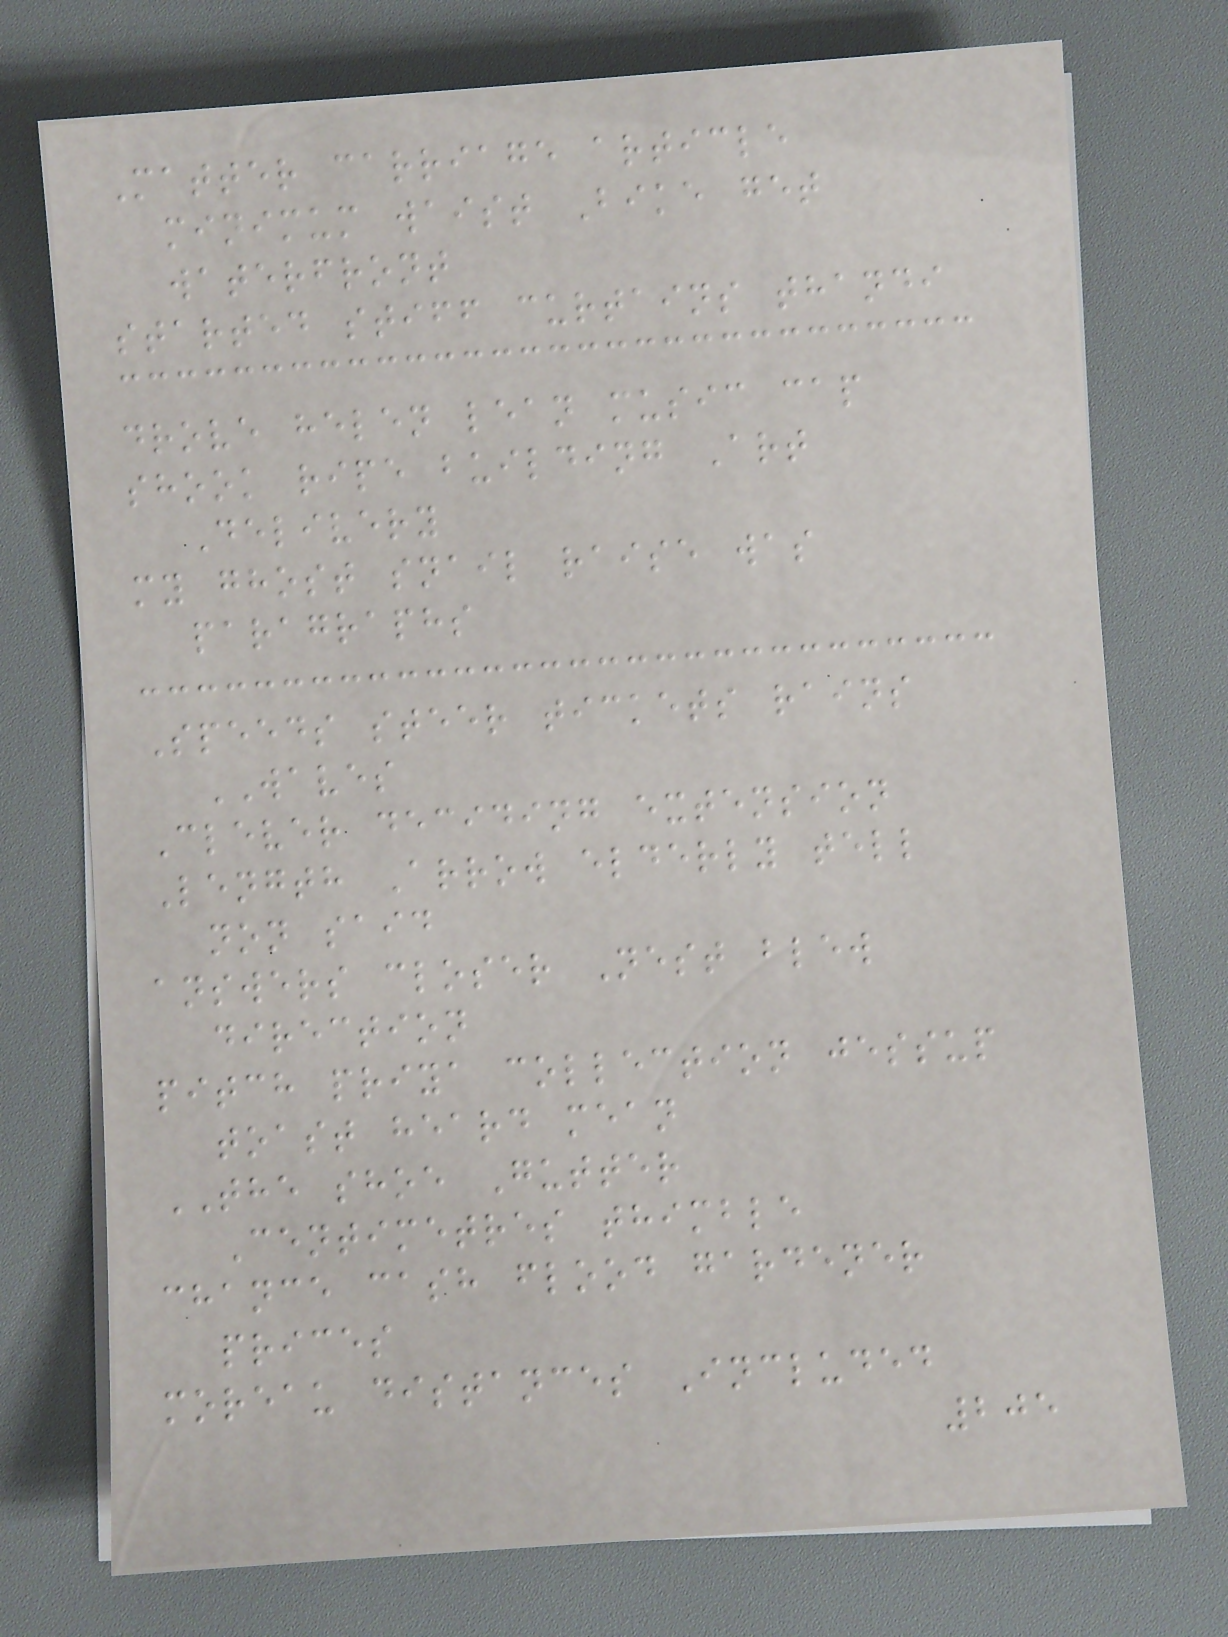Matter carriage article
minimum waist Bike get
waterfront
started stiff curtains thandi
drove helen lean music cap
shook ripe building Art
Delivery
my ghost snail raise was
paragraphs
Speeds steer tickets rains
WAVES
Clever deciding extension
Length Arrow elderly tell
non said
answers closer Nest blew
direction
pitch priya collection jessup
toast heard mean
THE shoe Gutter
Centimetres thimble
chance cash flood gardener
prices
moreau distances Included
205
